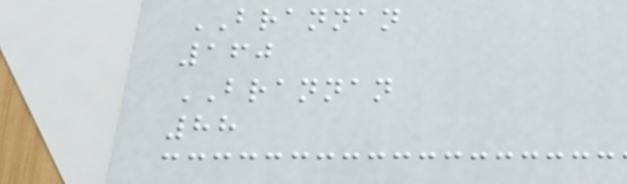BRANNAN
160
BRANNAN
88
